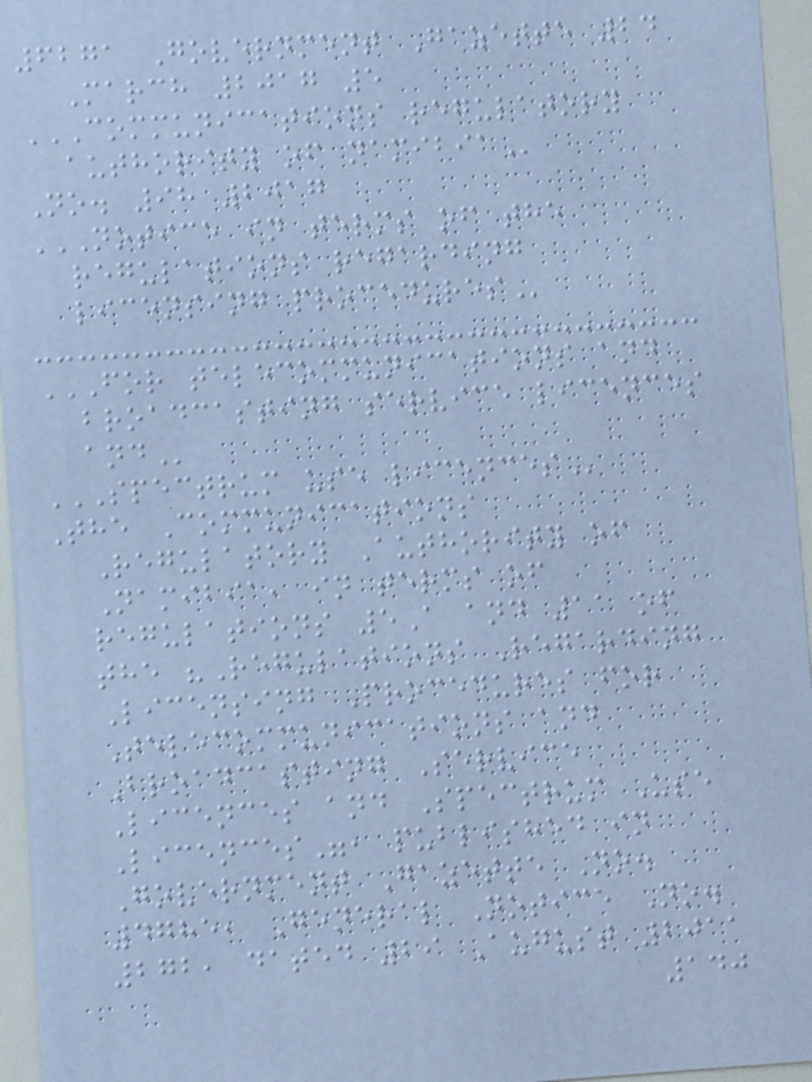6271 Government Gazette 24
March 2017 5
COMMUNICATIONS REGULATORY
AUTHORITY OF NAMIBIA
No. 98 2017
NOTICE IN TERMS OF THE
REGULATIONS REGARDING
LICENSING PROCEDURES
FOR TELECOMMUNICATIONS AND
BROADCASTING SERVICE LICENCES
AND
SPECTRUM USE LICENCES
The Communications
Regulatory Authority of
Namibia, in terms of
regulations 5A and 11 of
the "Regulations Regarding
Licensing Procedures for
Telecommunications and
Broadcasting Service
Licences and Spectrum Use
Licences", published in
Government Gazette No.
4785, General Notice No.
272, dated 29 August 2011
140
